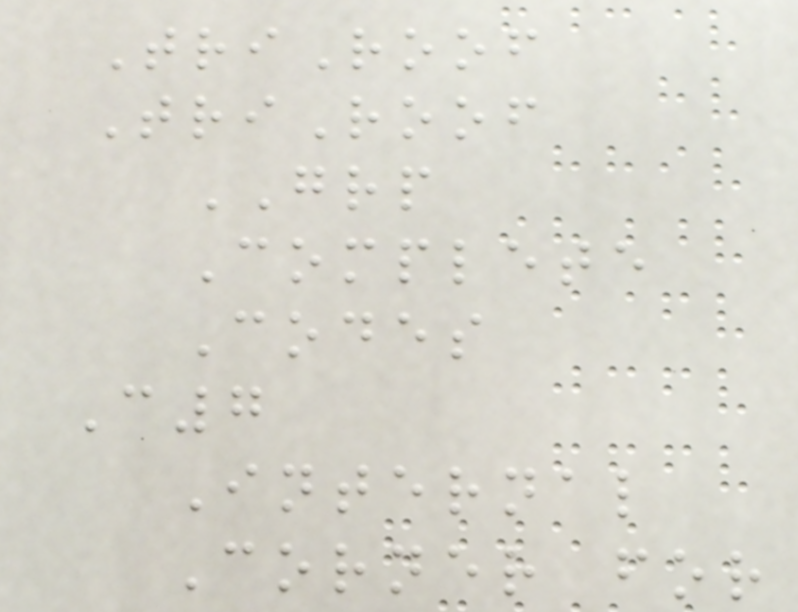TriRoof
TriRoof
GRP
Complete
Codes
C7
Internal
Corner for
